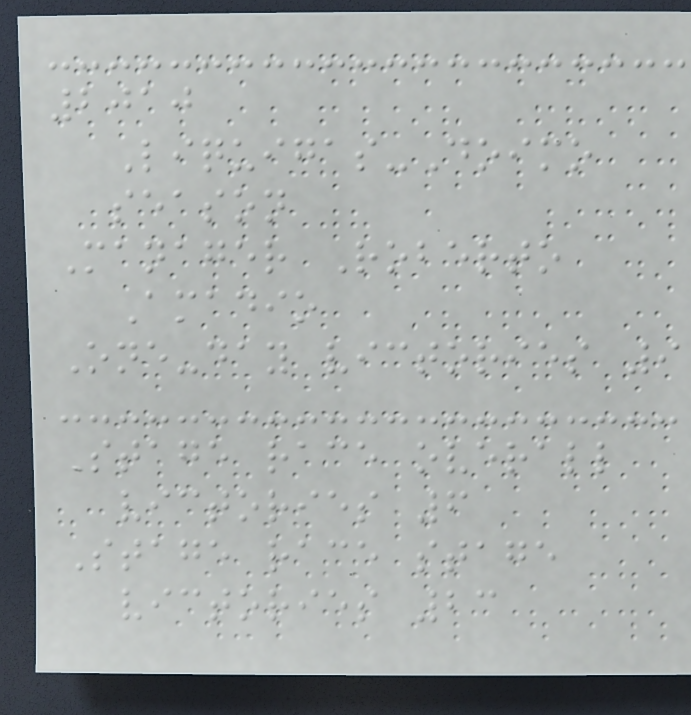2010
Liquigas-Doimo
season
Manager Roberto
Amadio
One-day victories 9
Stage race overall
victories 6
Stage race stage
victories 23
